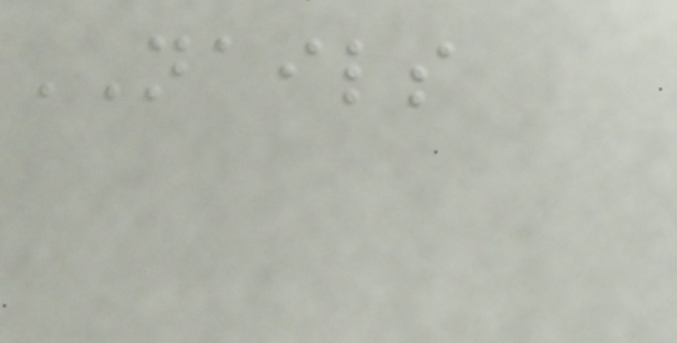NAILS
